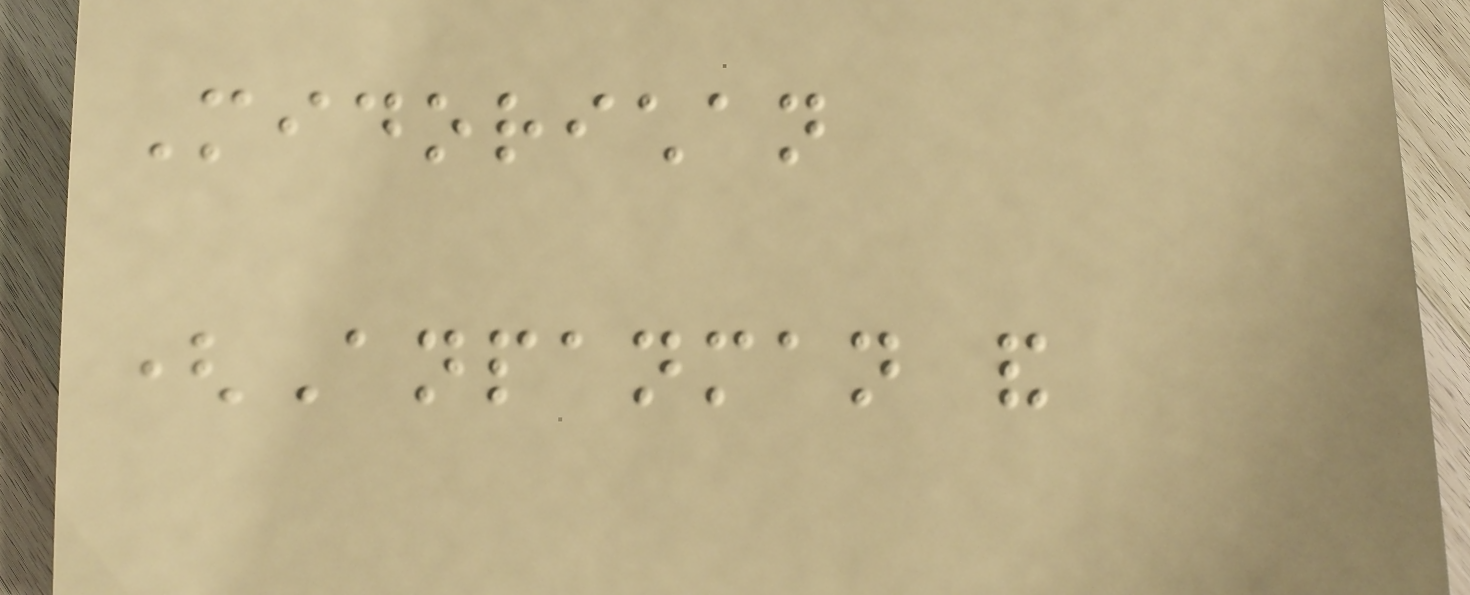Midorichan
(Anpanman and
